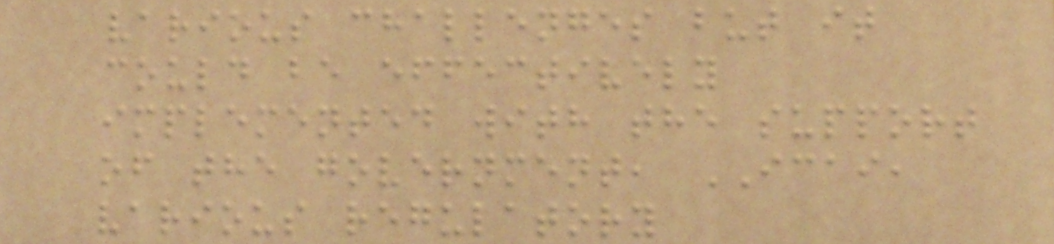various challenges but it
could be effectively
implemented with the support
of the government, ICAI,
various regulatory
